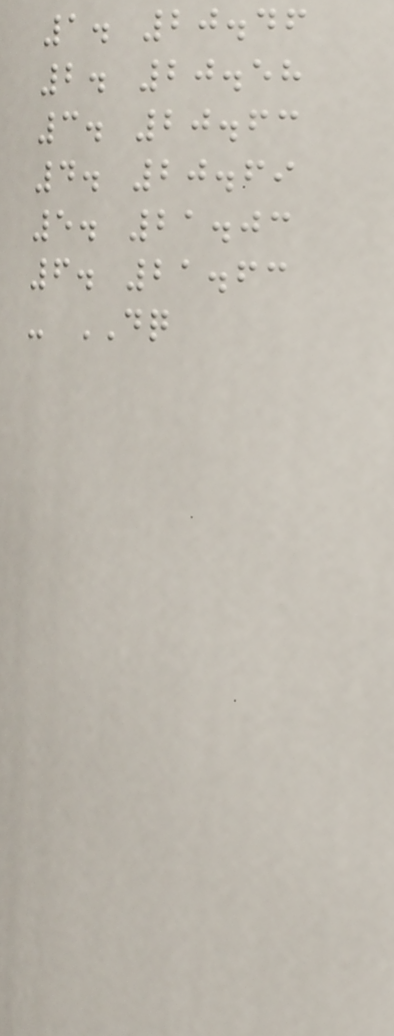1. 20.46
2. 20.58
3. 20.63
4. 20.69
5. 21.03
6. 21.63
- DQ
